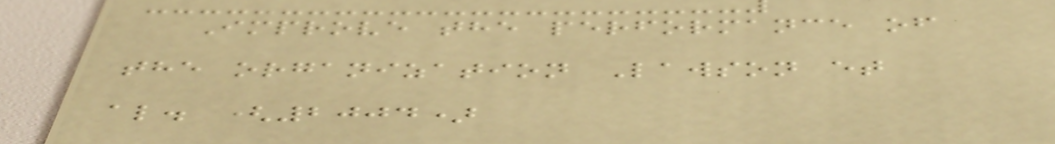Improve the performance of
the organization Lawson et
al. (2004)
